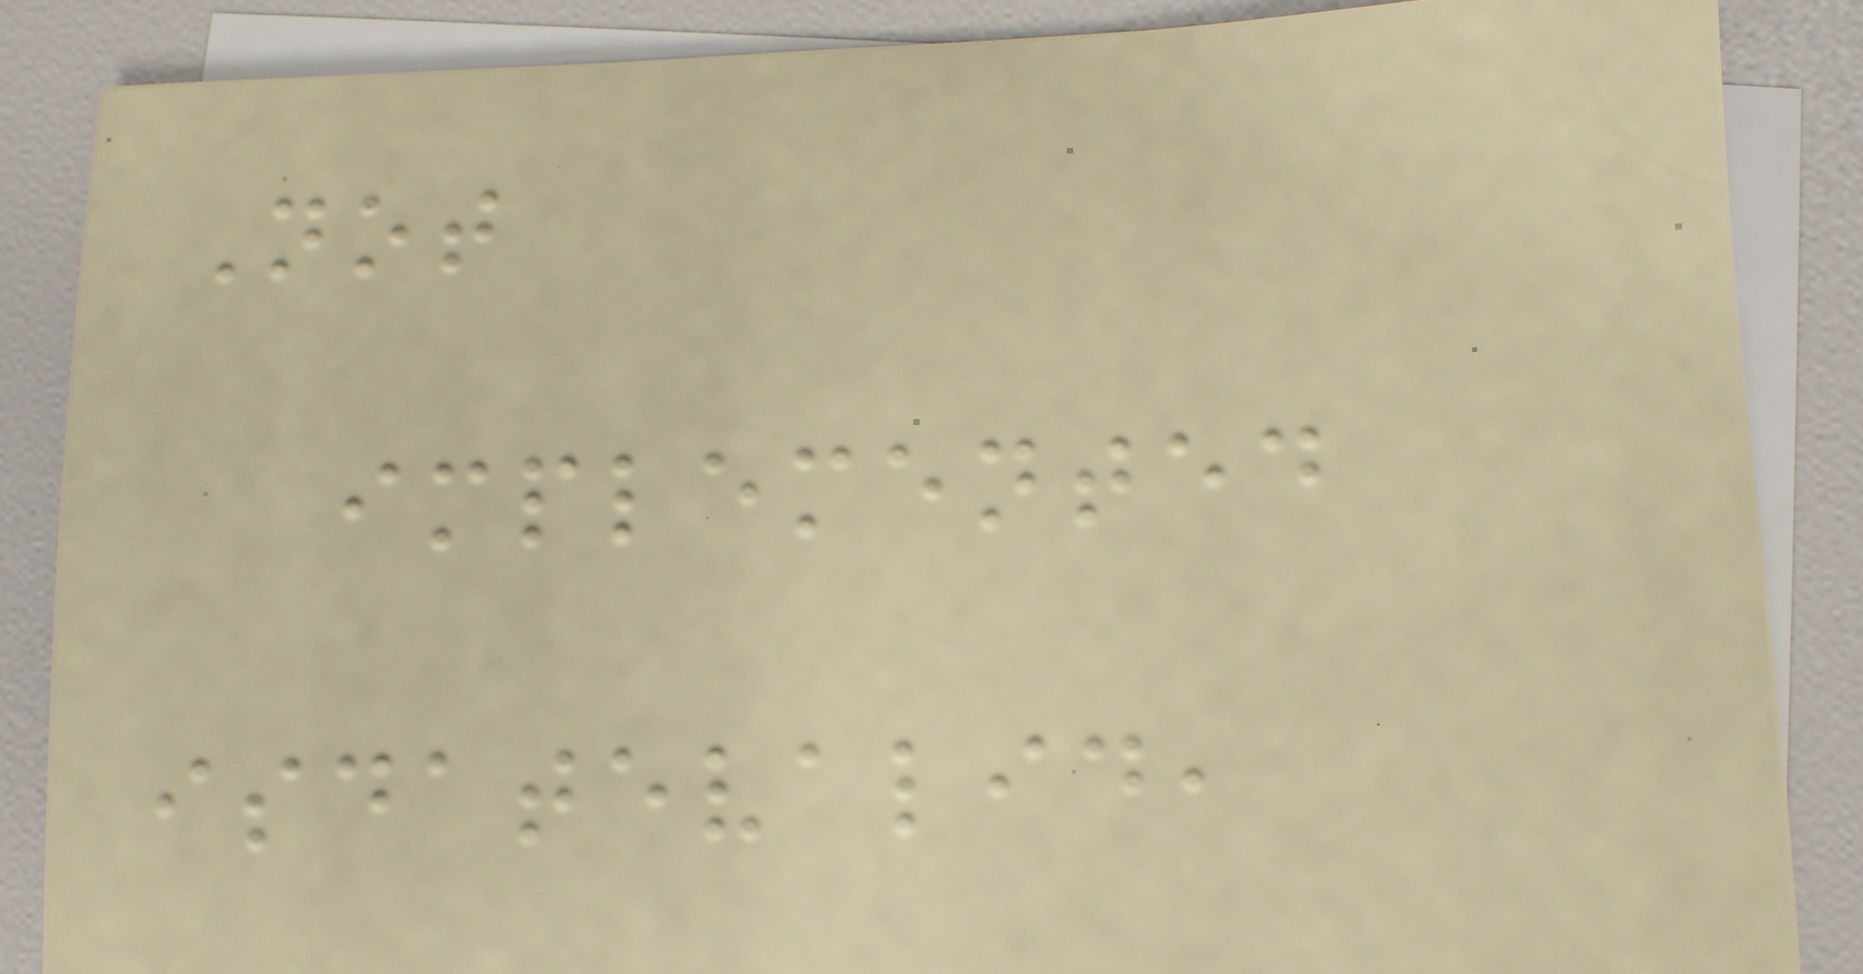Not
implemented
isdatevalid,
